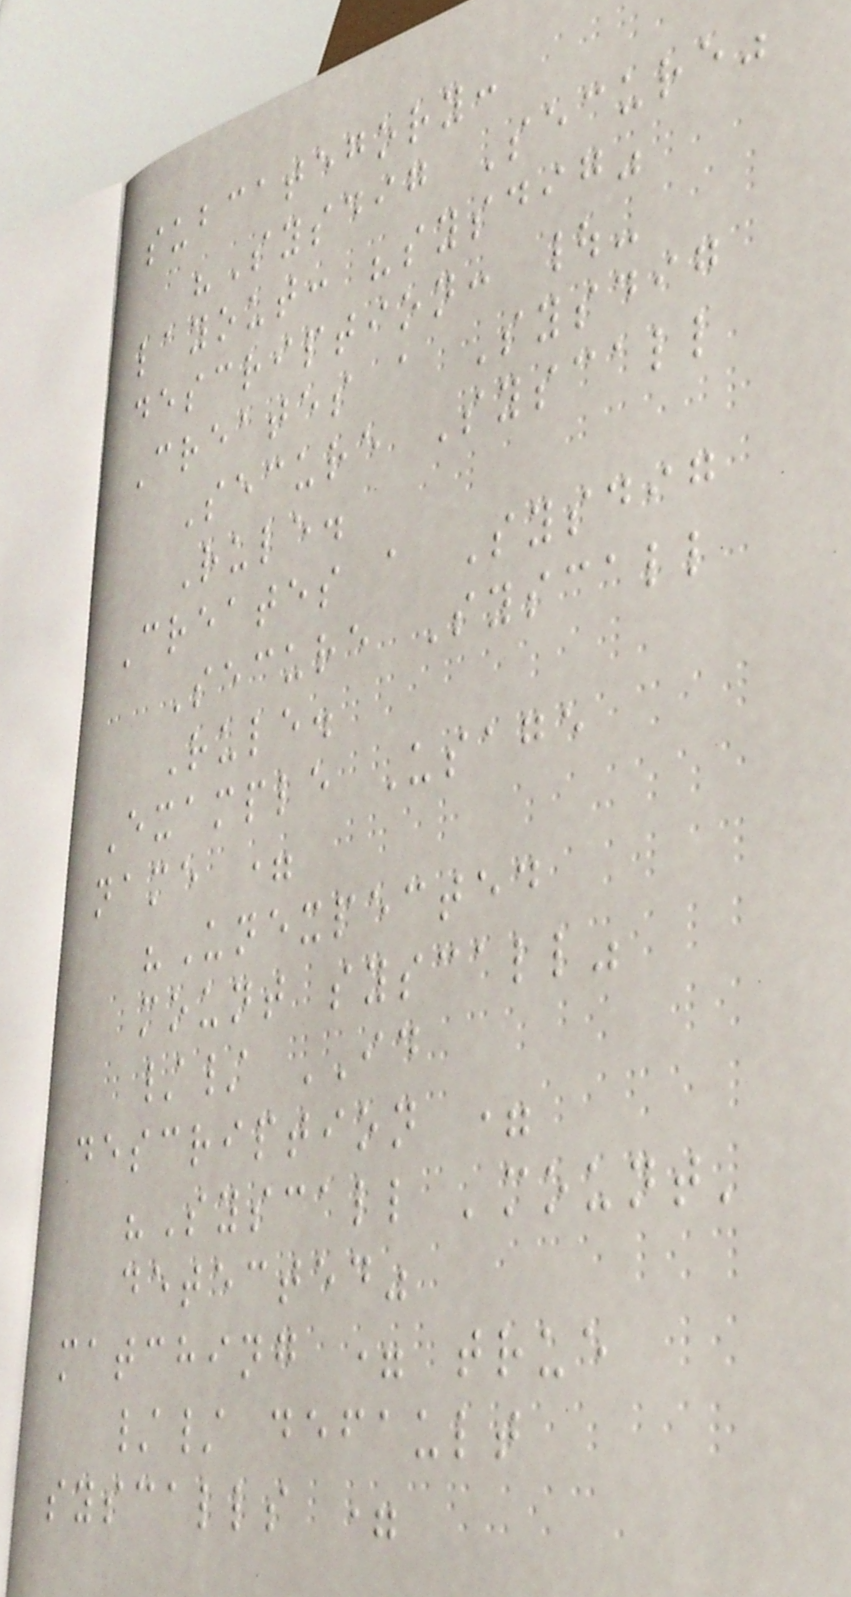subcategory:
"Sysdig Secure"
layout: "sysdig"
description: |-
Creates a Sysdig
Secure Syscall
Rule.
Creates a Sysdig
Secure Syscall
Rule.
Example Usage
name =
"Unexpected
mount syscall"
// ID
description =
"Syscall 'mount'
detected"
matching = true
// default
syscalls =
